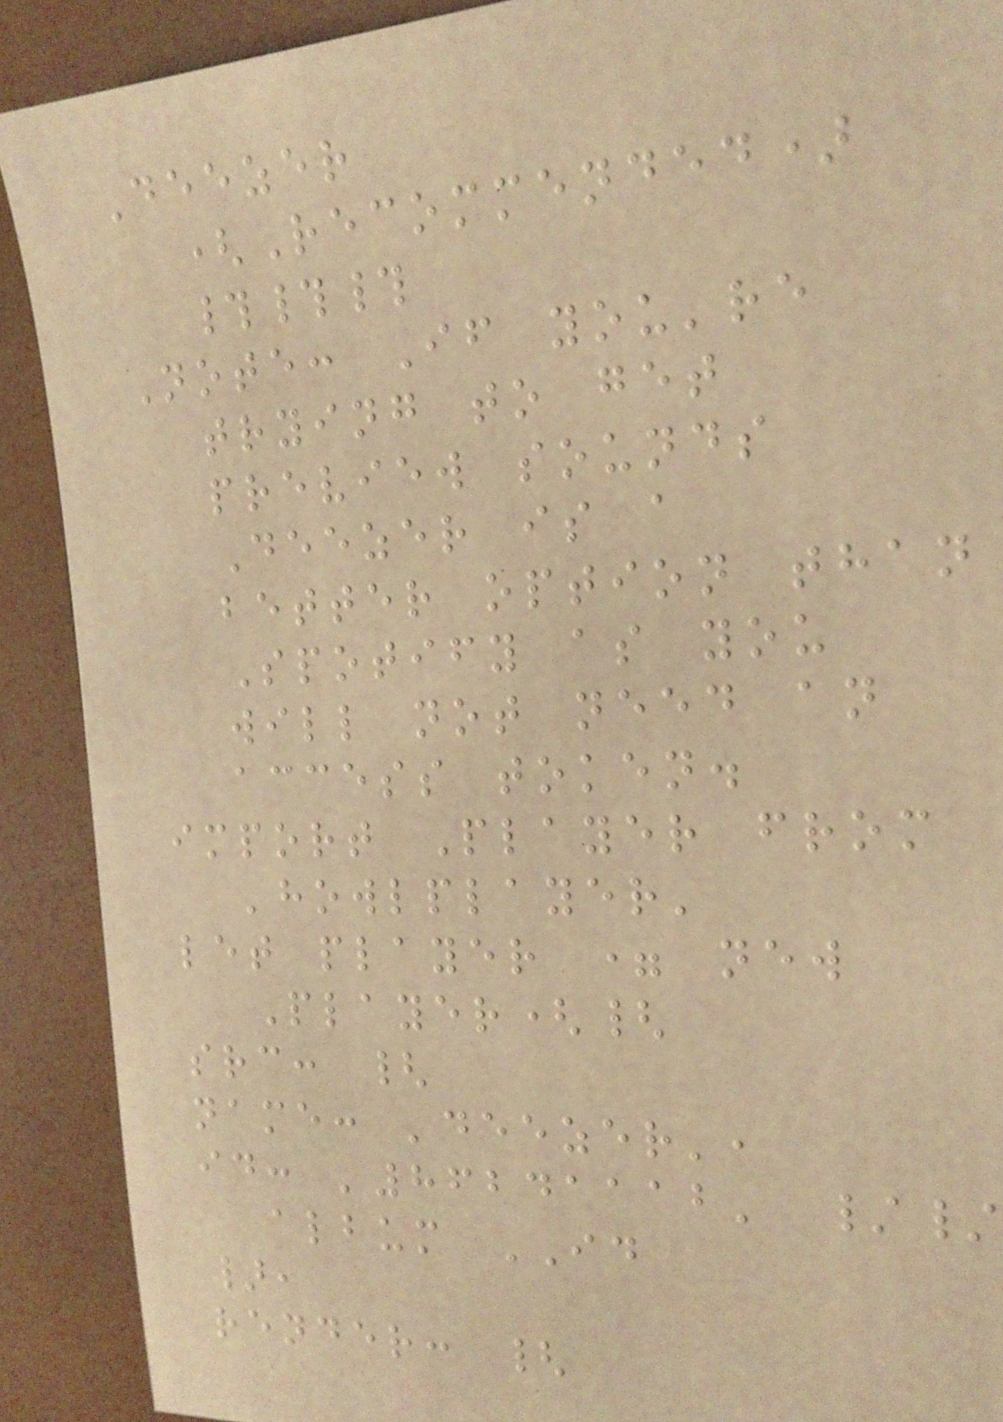Deezer
(Recommended)
###
Note: If you're
trying to get
preview sounds
Deezer is a
better option than
Spotify as you
will not need an
access token.
import Player from
'howlplayer'
let player = new
Player({
src: {
name: 'deezer',
id: '86241112' //
album ID
},
render: {
